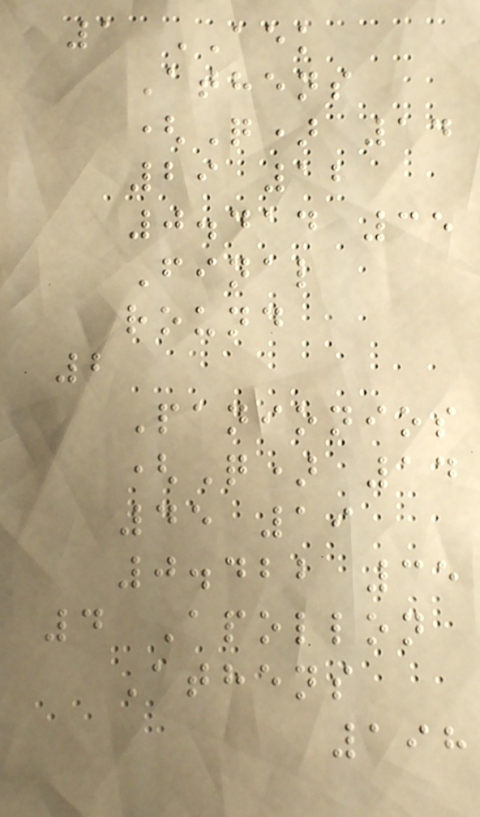1 AEK
Athens
(Q) 14
29 12
0.414 35
Final
round
2
Panionios
(Q) 14
45 19
0.422 35
4 Apollon
Athens
198
